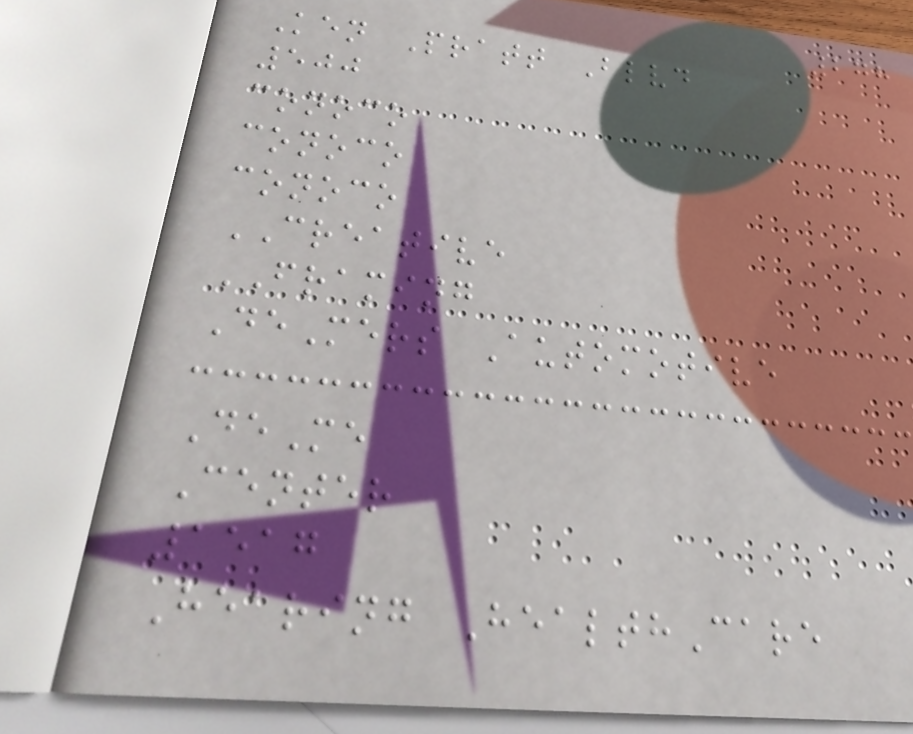278
Ken Pratt Blvd
500
conoco
conoco
conoco
CREATIVE
FRAMING
DeMers Automotive
DeMe
Center
1517
Hearing HealthCare
